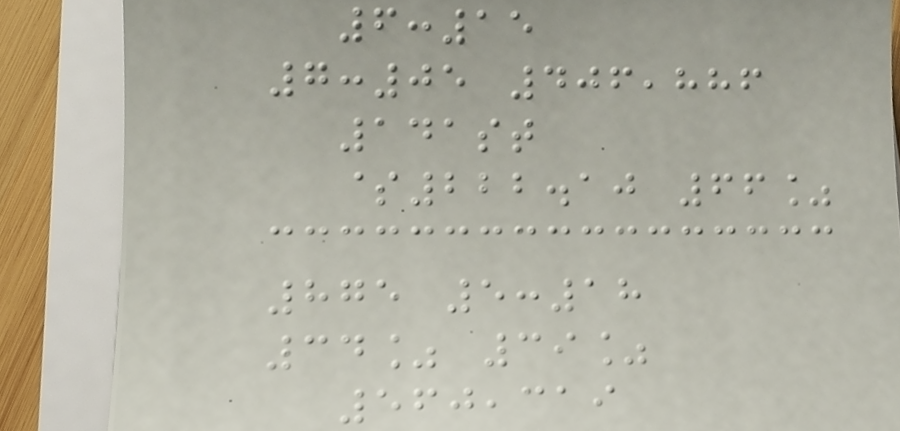6:15
7:05 406,886
141st
$222.10 66%
875 5:18
34% 39%
560,319
